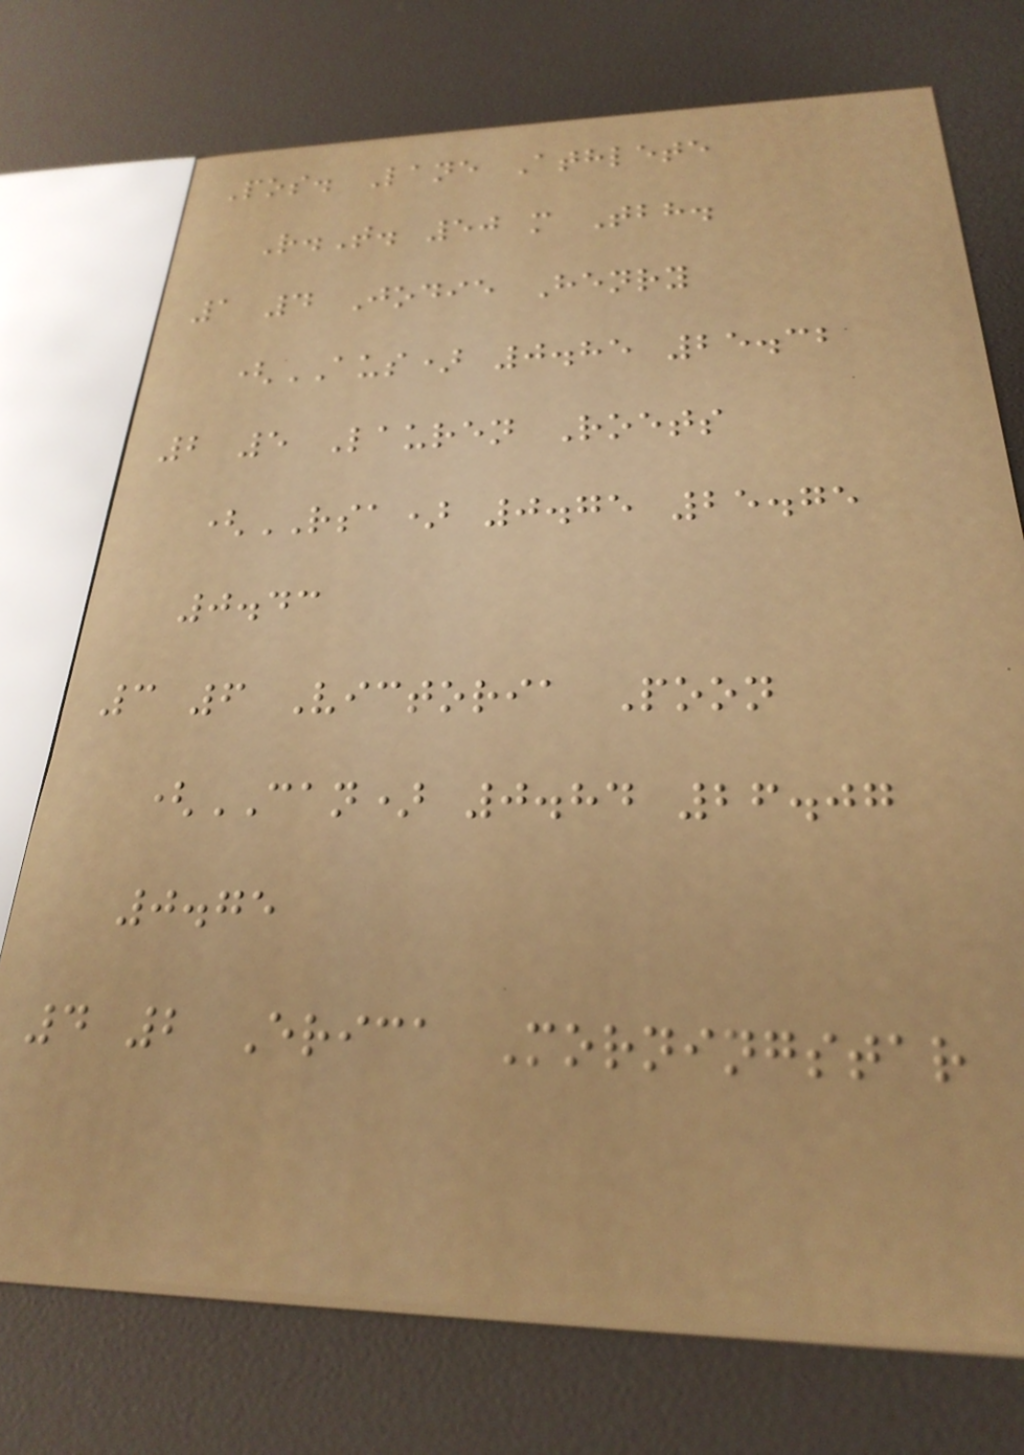Pos. Lane Athlete
R.T. 50 m Tbh.
1 4 Jodie Henry
(AUS) 0.85 25.32
2 5 Lauren Roets
(RSA) 0.75 25.75
0.43
3 6 Victoria Poon
(CAN) 0.84 26.07
0.75
4 2 Erica Morningstar
